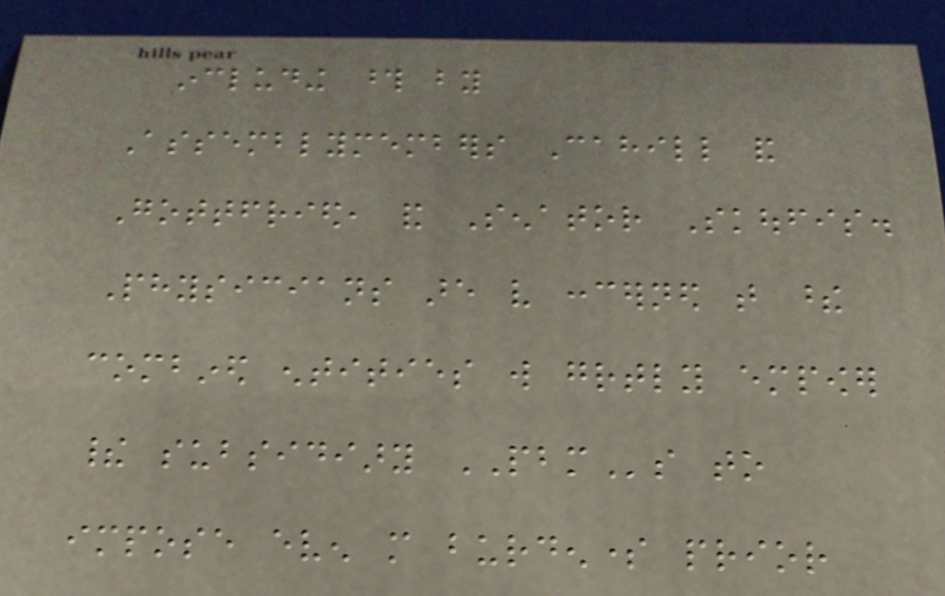including those by
Assemblymembers Cahill and
Gottfried, and Senator Skoufis.
Physicians are very concerned that these
combined entities will greatly empower
their subsidiary PBMs to
impose even more burdensome prior
